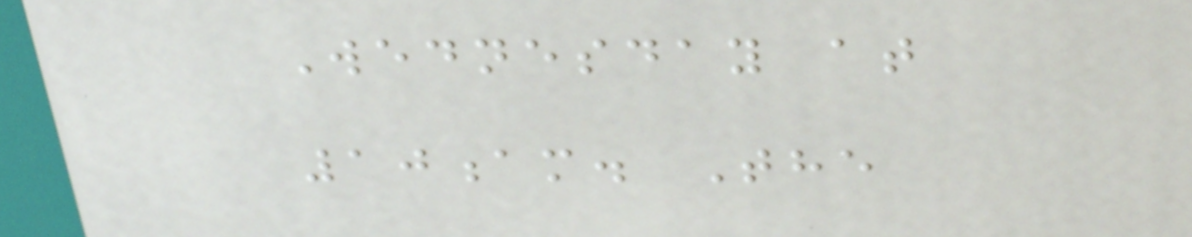Wednesday at
10am. The
